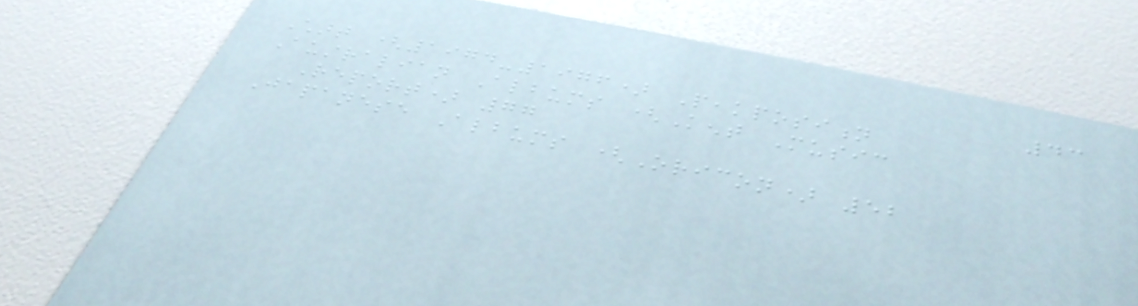43
Chart (1974-1976) Peakposition
Australian Albums (Kent Music
Report) 77
Japanese Albums (Oricon) 52
